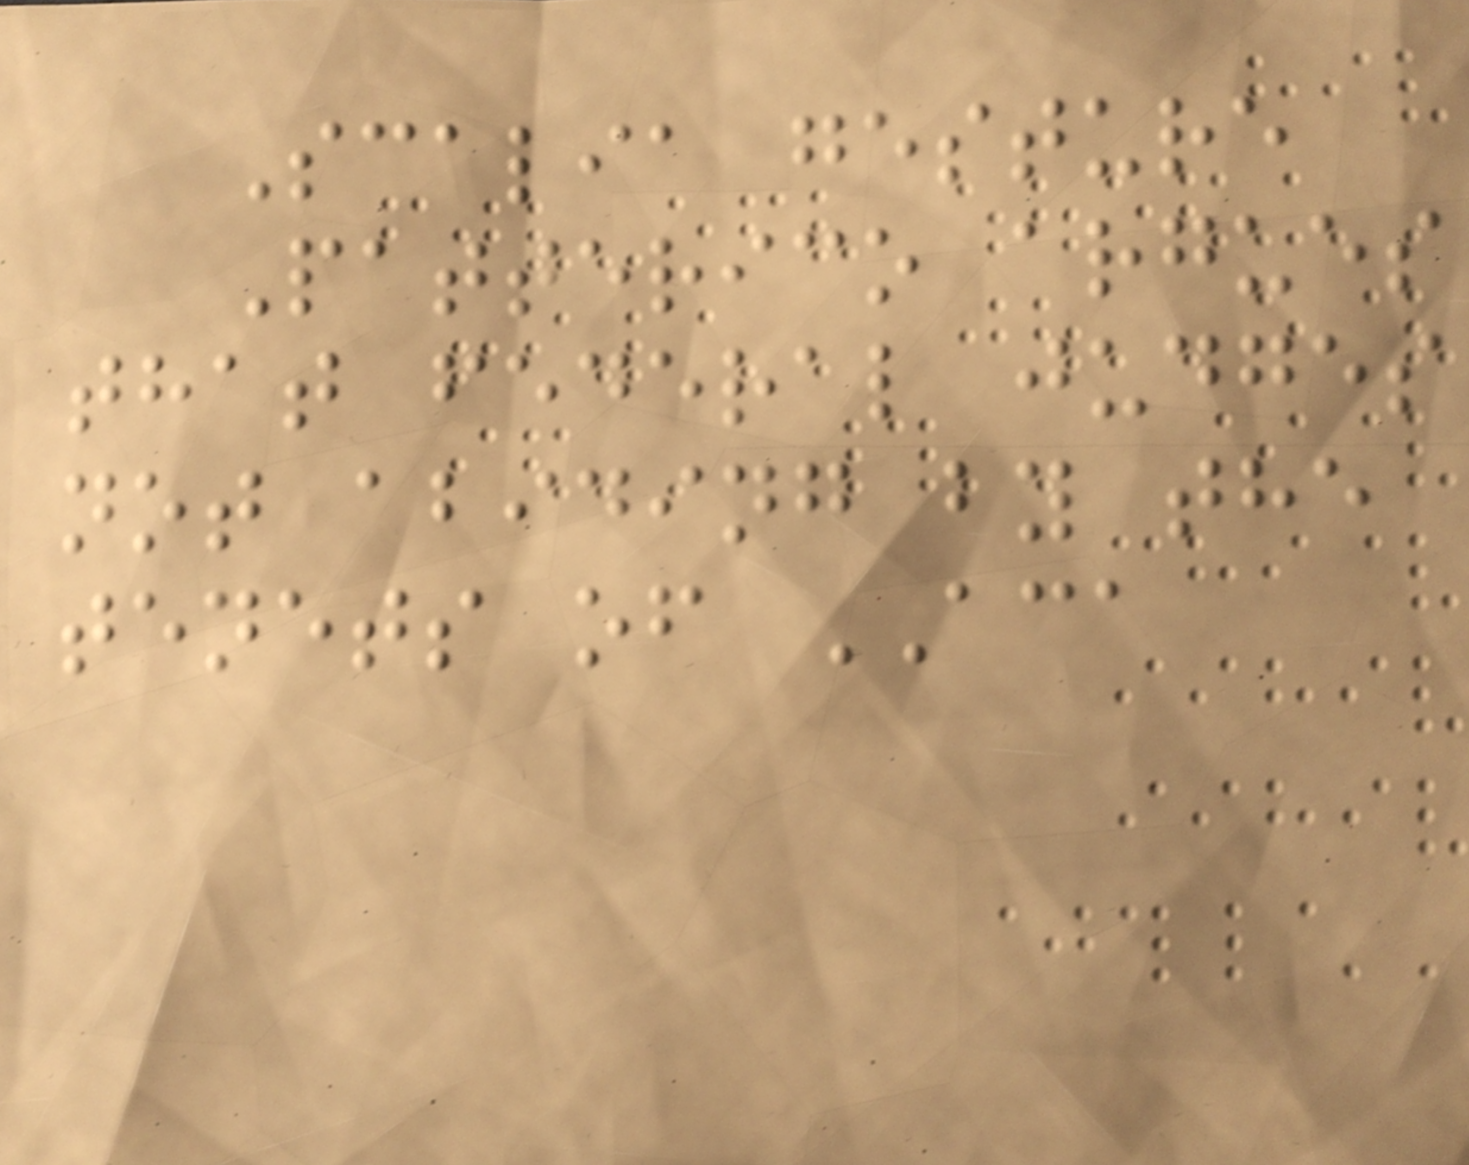Scalia gesture
Patterico argues
that federal judges
not abiding by the
tenets of ACA
